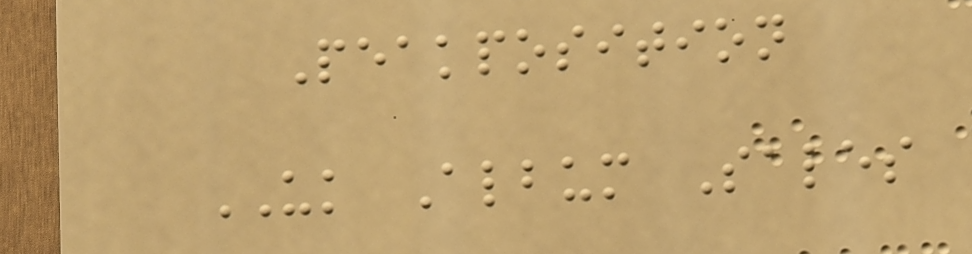Peakposition
UK Album Sales
